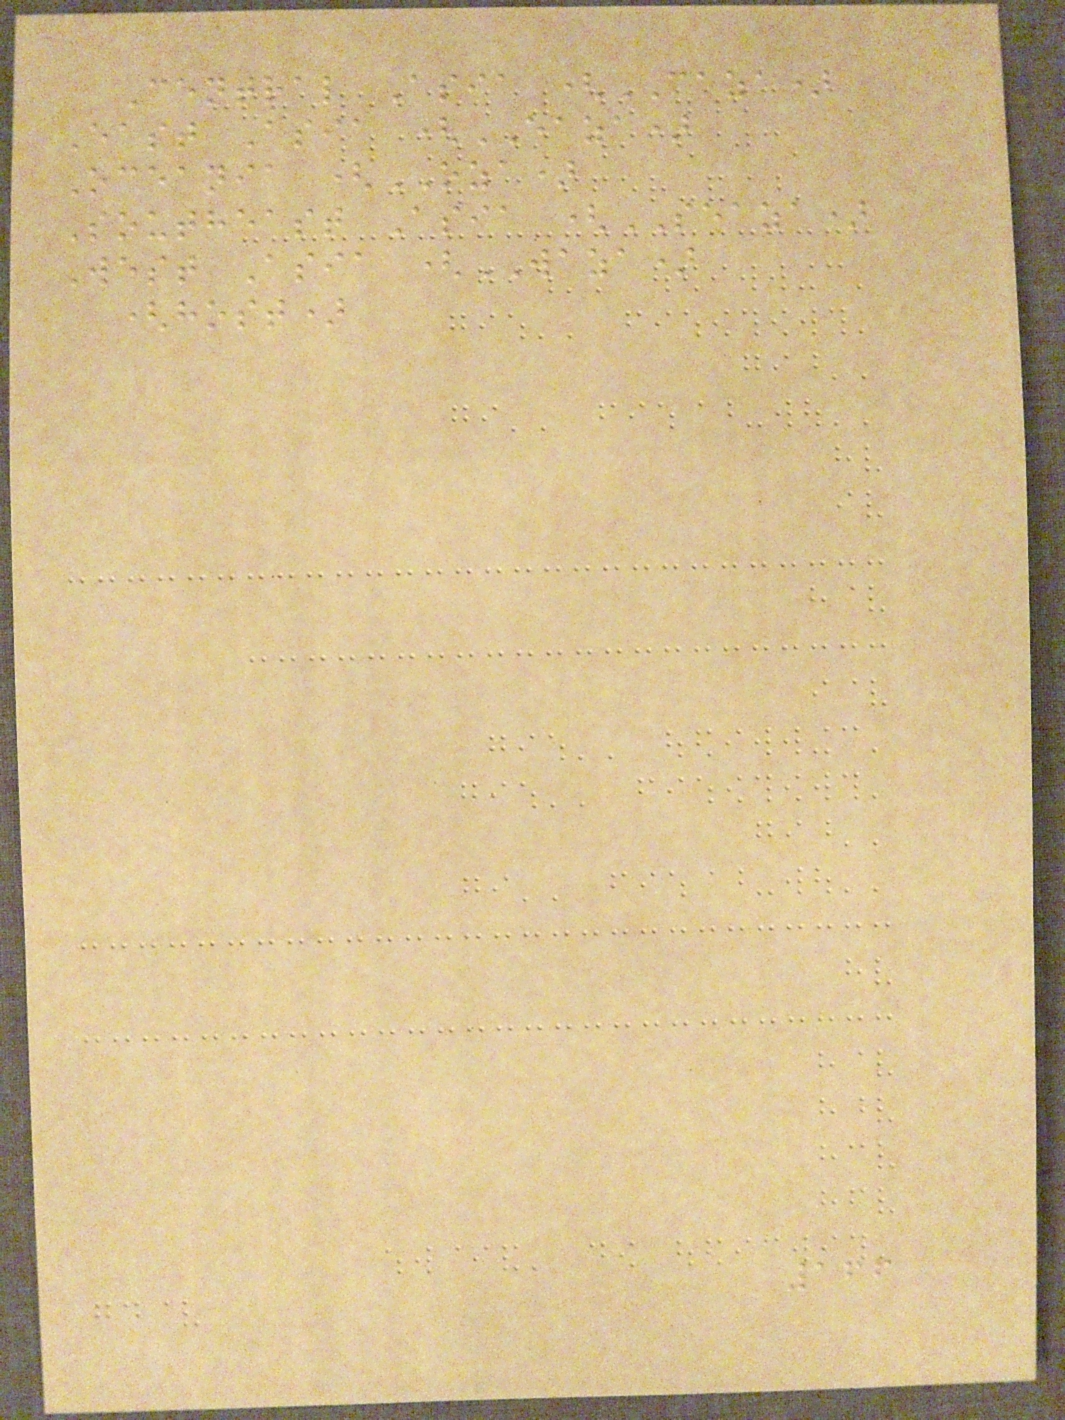Central Asia (CAZA)
East Asia (EAZA)
Oceania (OZA)
Southeast Asia (SEAZA)
West Asia (WAZA)
(host)
166
